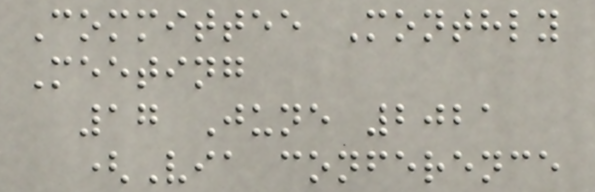Committee Monthly
Meeting
17 June 2021
(Via conference
